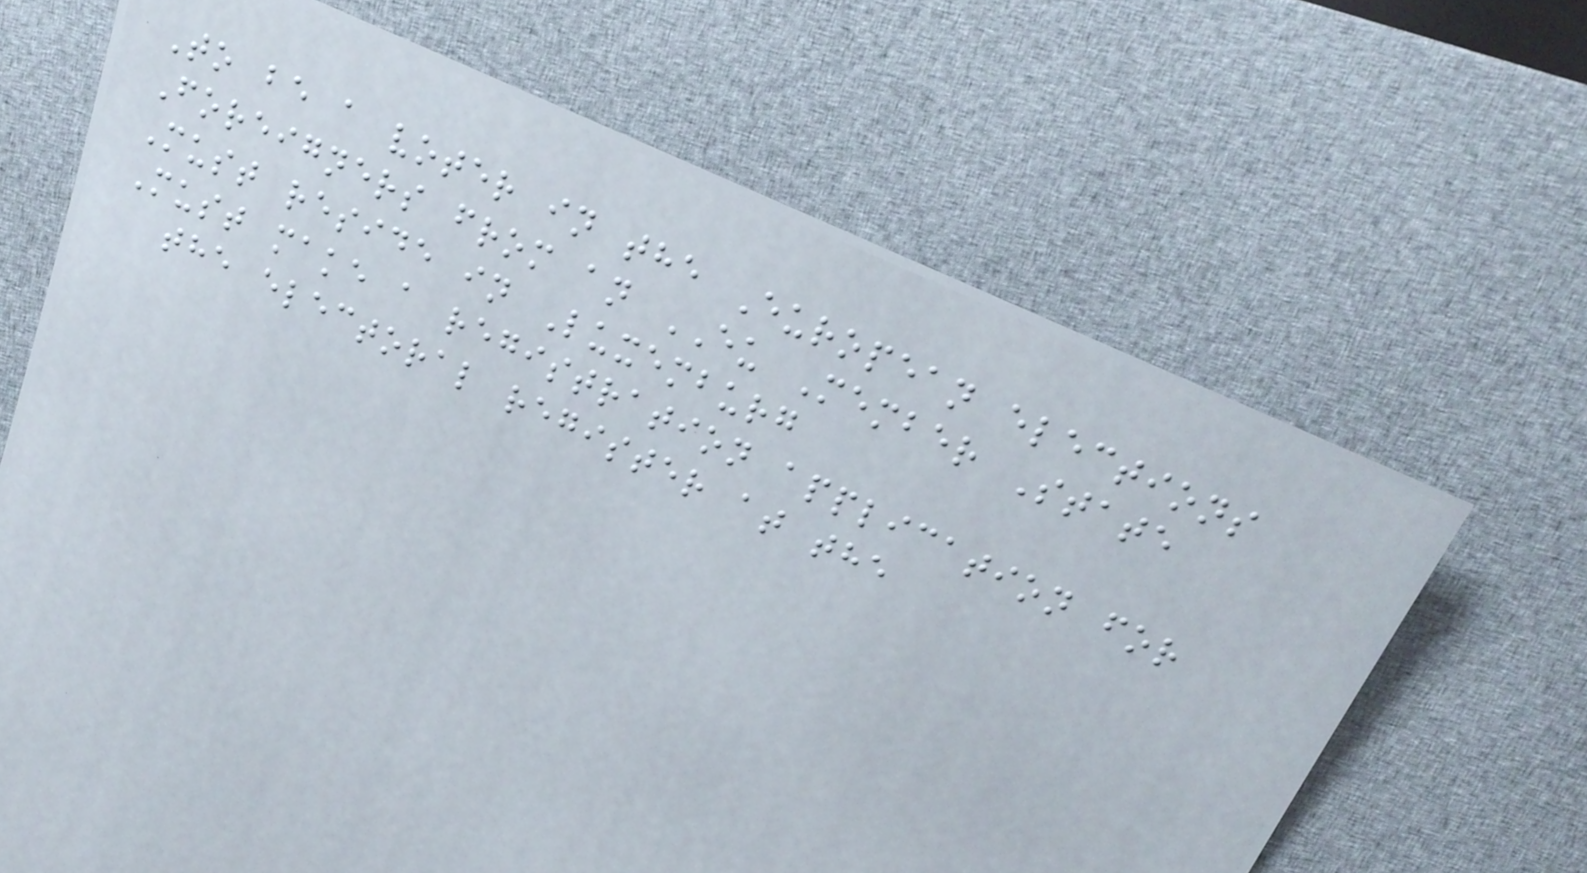To be a voter in the European elections
Foreigners from an EU Member State
Must reside in Luxemburg
Must make a registration application for
the electoral register at the
